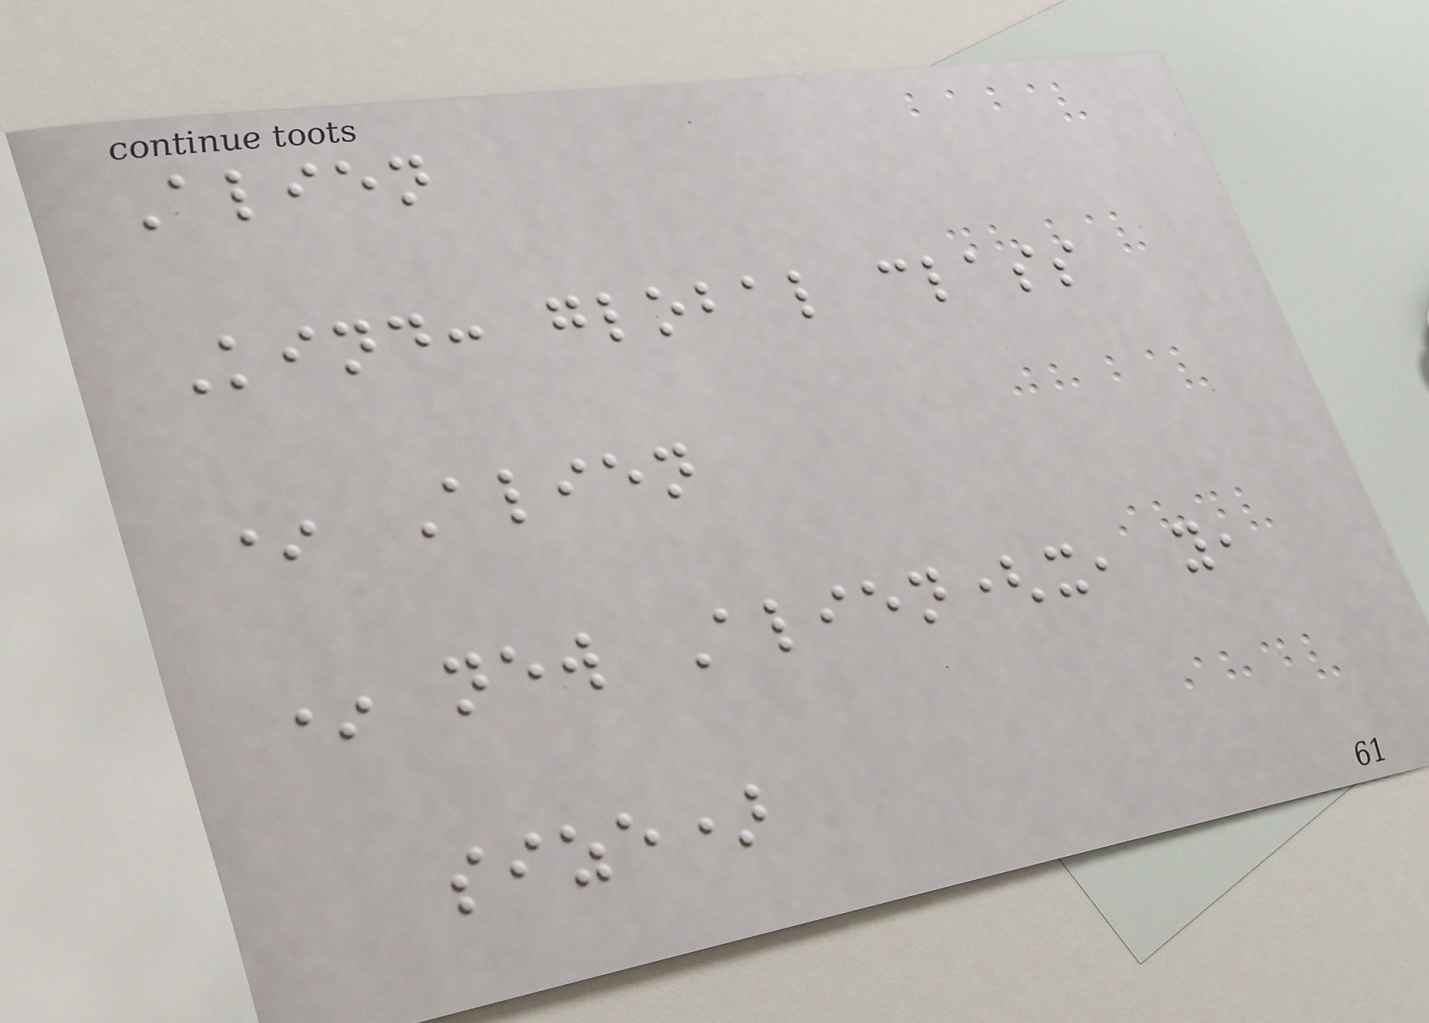Alien
Kind: global class
* Alien
* new Alien(x, y,
size)
